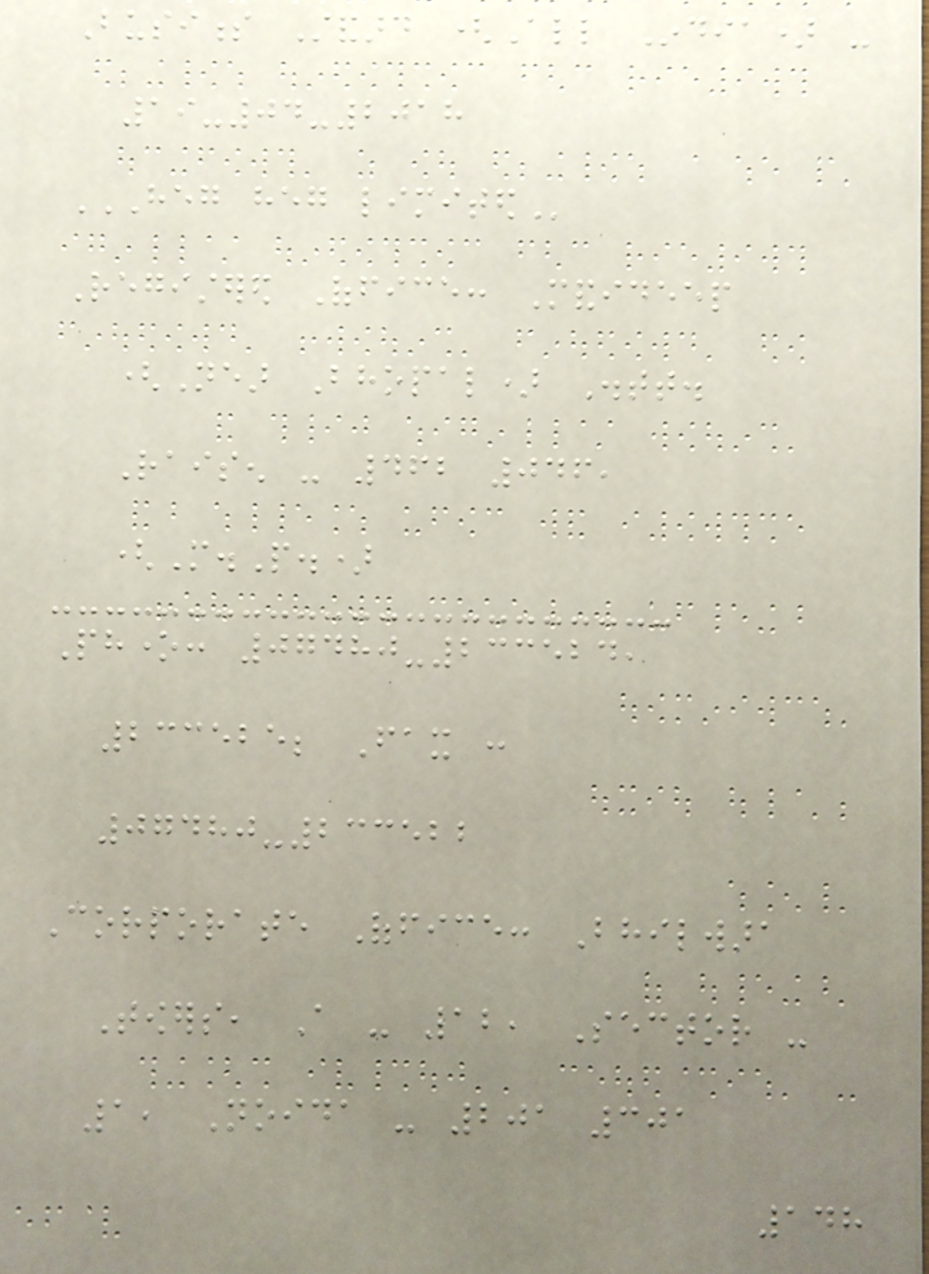Business Standard (All India) -
19-04-2018
HEG HEG LIMITED
Registered Office: Mandideep
(Near Bhopal) Distt.
Raisen - 462 046,
(M.P.)
Phone: 07480-233524,
233525; Fax :
07480-233522
Corporate Office: Bhilwara
Towers, A - 12, Sector -
1, Noida - 201 301
148
